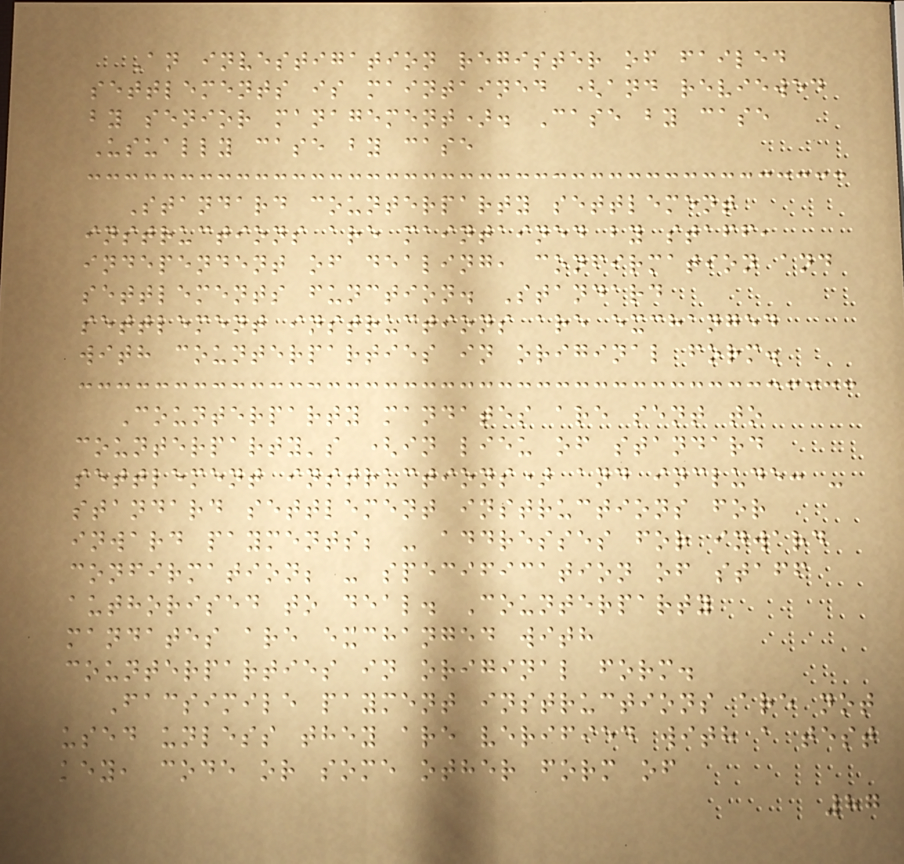An investigation register of failed
settlements is maintained (and reviewed
by senior management). Case by case
Usually case by case
Standard counterparty settlement
instructions are maintained by staff,
independent of dealing, confirmation and
settlements function. Standard
settlement instructions are exchanged
with counterparties in original form.
Counterparty mandates are sent to
counterparty's (in lieu of standard
settlement instructions) and include: -
standard settlement instructions for
inward payments; - addresses for inward
confirmation; - specification of staff
authorised to deal. Counterparty
mandates are exchanged with
counterparties in original form.
Facsimile payment instructions are not
used unless they are verified with a test
key, code or some other form of
87
